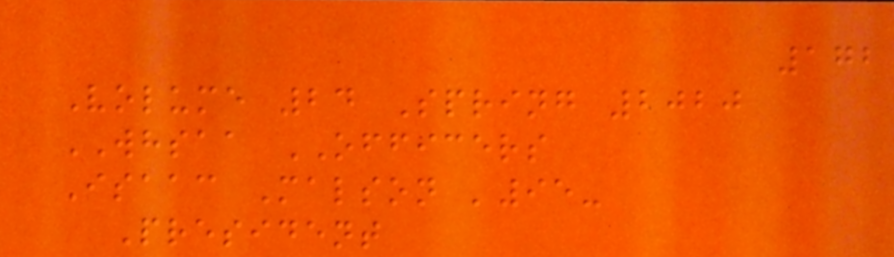172
Volume 24 Spring 2020
WHSAA OFFICERS
Isaac Malson '95-
President
